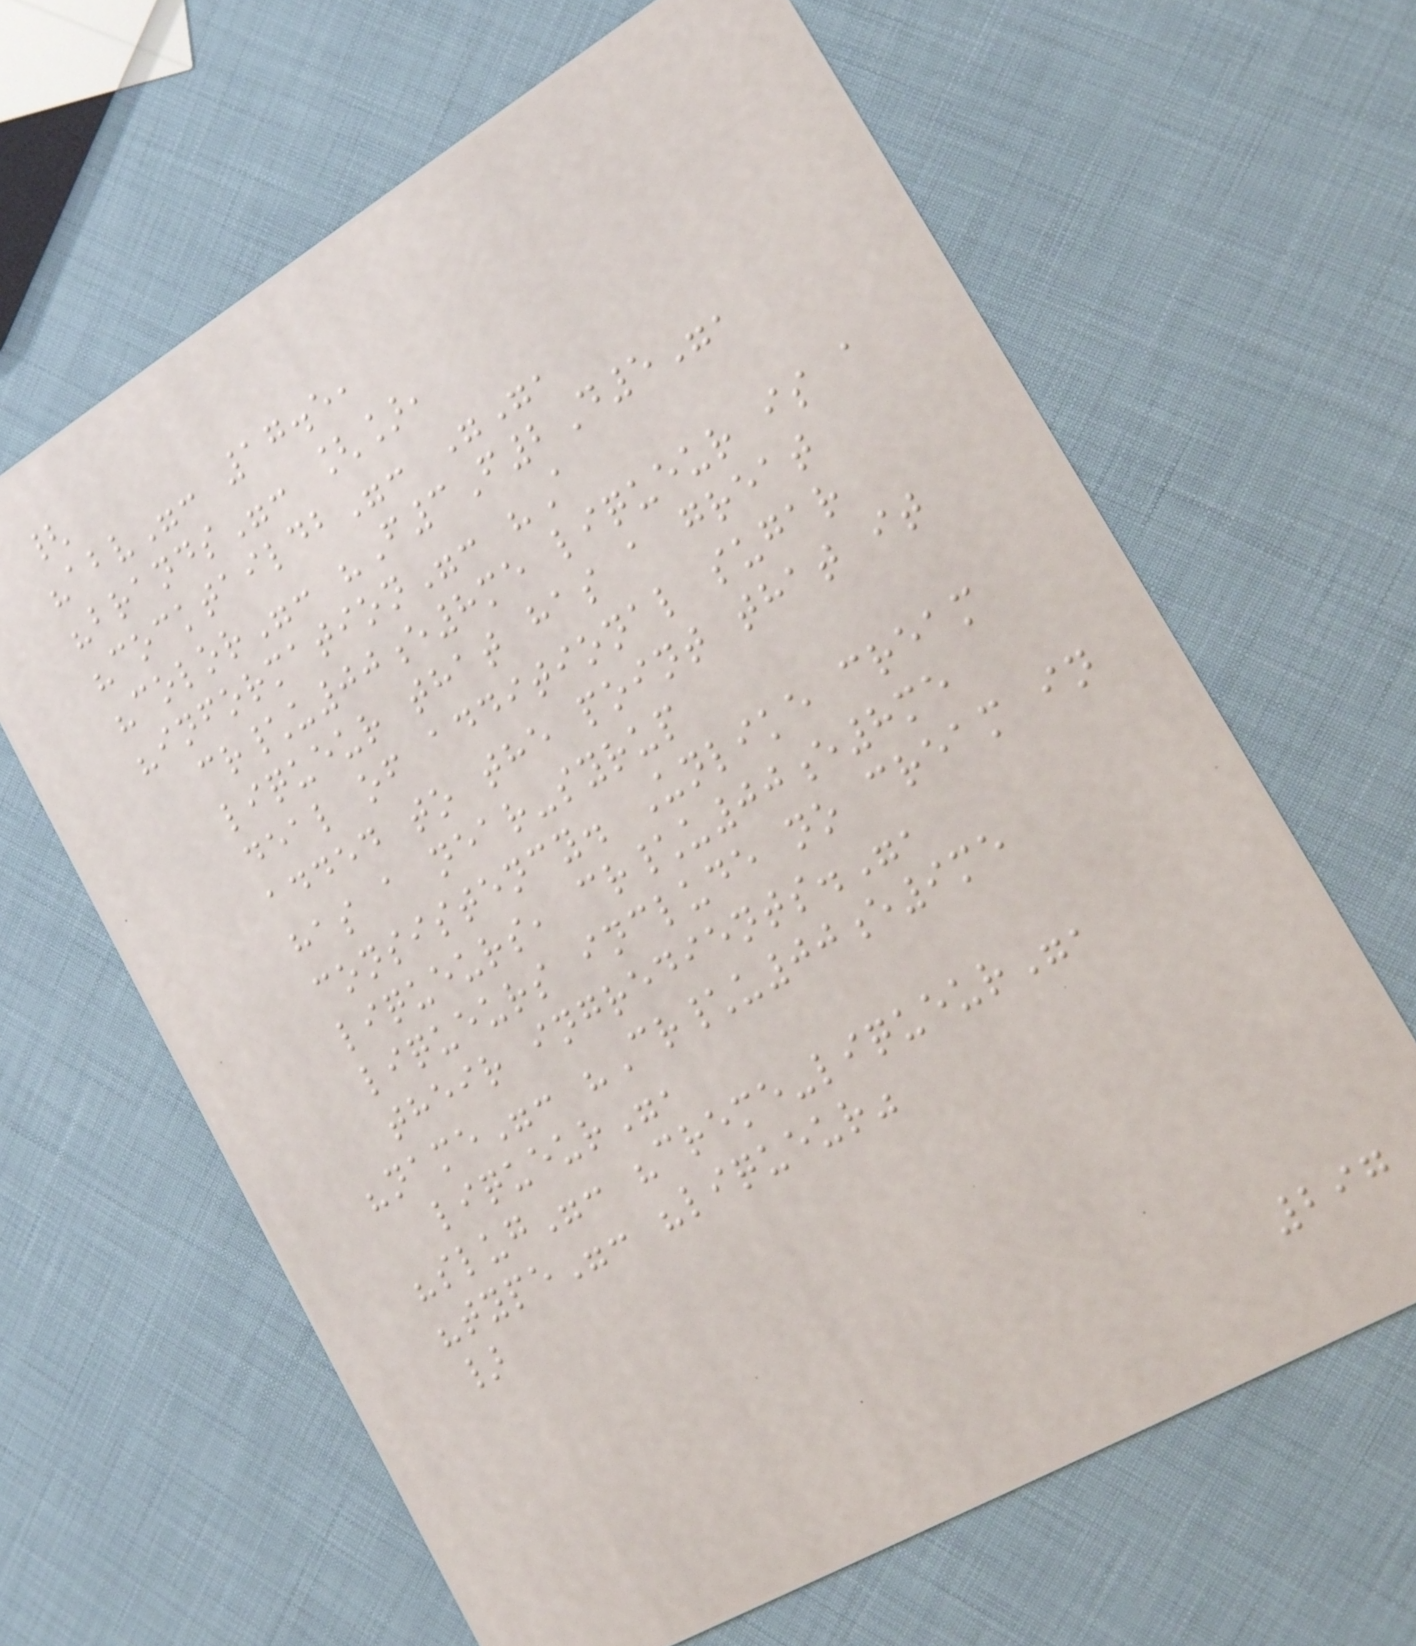{
"abv": 17.5,
"brands": [],
"cocktaildb": "",
"color": "F3F2D5",
"information": "A
cr\u00e8me liqueur is a
liqueur that has a great
deal of additional sugar
added to the point that it
has a near-syrup
consistency. Unlike cream
liqueurs, cr\u00e8me
liqueurs include no cream in
their ingredients.",
"name": "Cr\u00e9me
liqueur",
"slug": "creme-liqueur",
"type": "liqueur"
}
297
